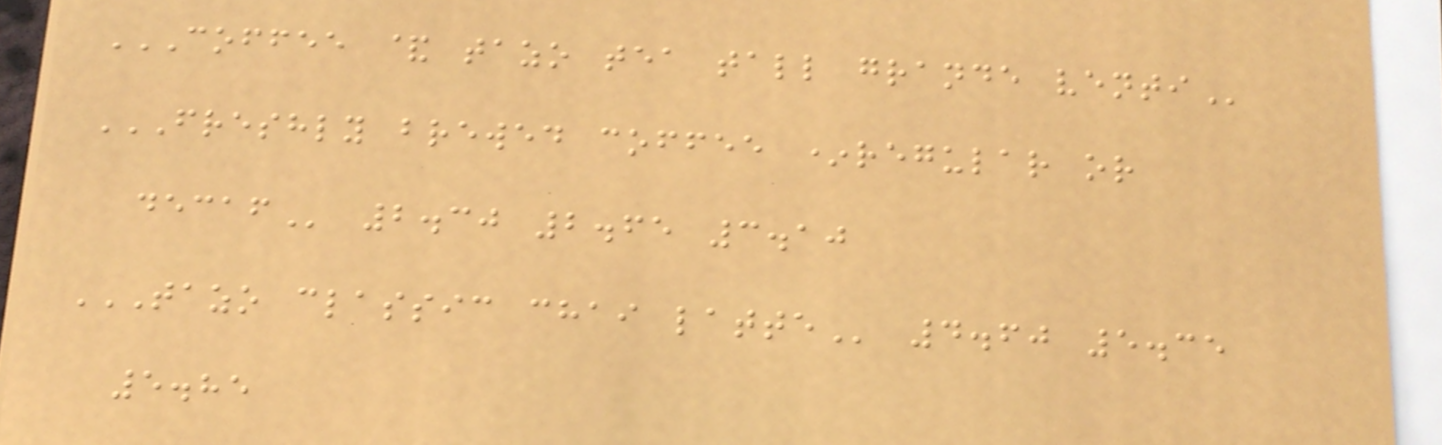COFFEE & TAZO TEA TALL GRANDE VENTI
FRESHLY BREWED COFFEE *REGULAR OR
DECAF 2.30 2.65 3.10
TAZO CLASSIC CHAI LATTE 4.60 5.35
5.85
